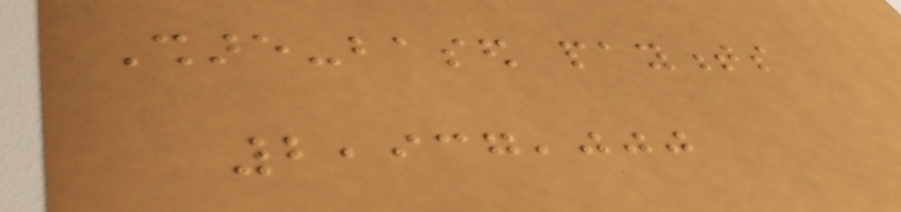Share-based payments
2,937,000
